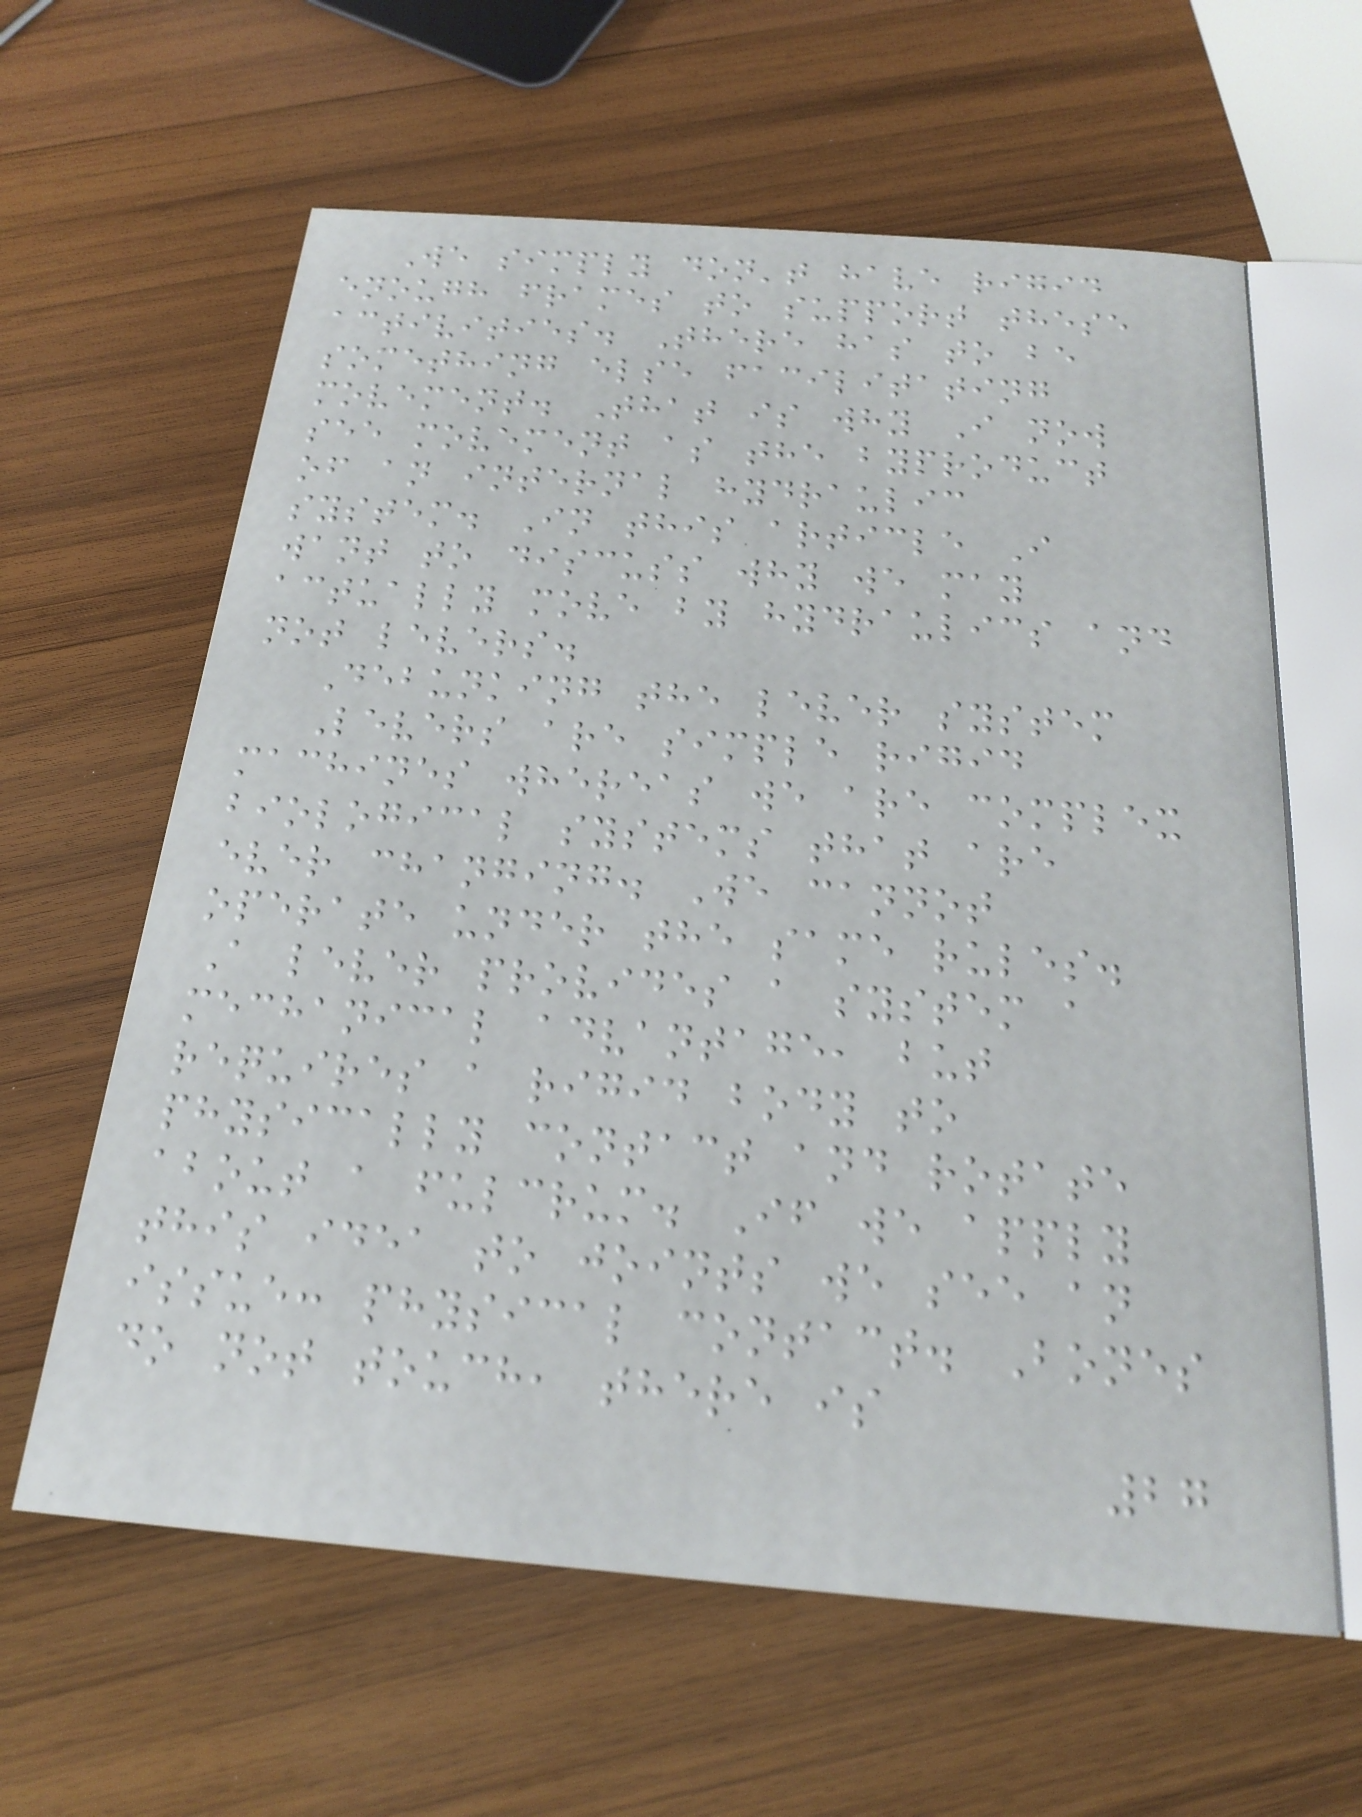We simply don't have rigid
enough frames to support these
activities. There has to be
something else facilitating
movement. That is why I now
see movement as the byproduct
of an internal hydraulic
system. In this article I
want to discuss why we may
actually move by hydraulics and
not levers.
Debunking the lever system
Levers are simple rigid
machines whereas we are complex
biological systems that are
ever changing. We cannot
operate under the same rules.
A lever provides a system a
mechanical advantage, but
requires a rigid body to
physically contact and rotate
about a fulcrum. If we apply
this idea to joints we see an
issue: physical contact. Bones
do not touch, there is
27
